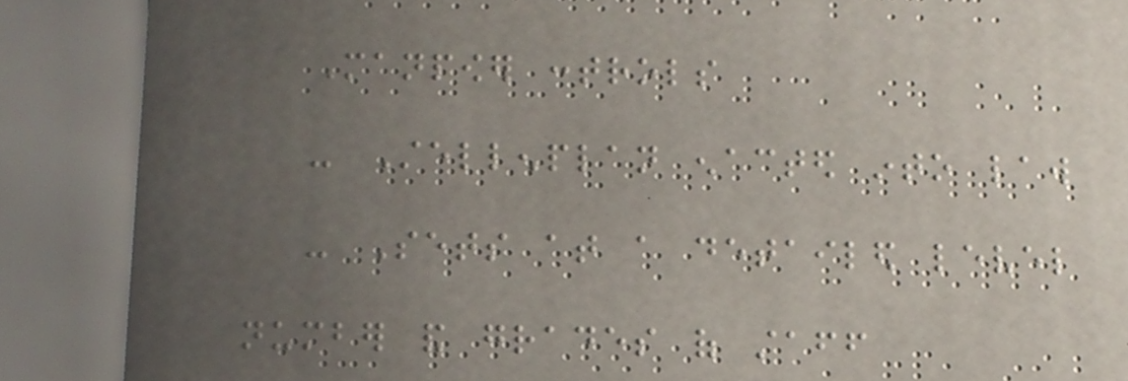Manpower controls
- Stellenplan enacted into law
- Sets at a detailed level
number and grades of staff
